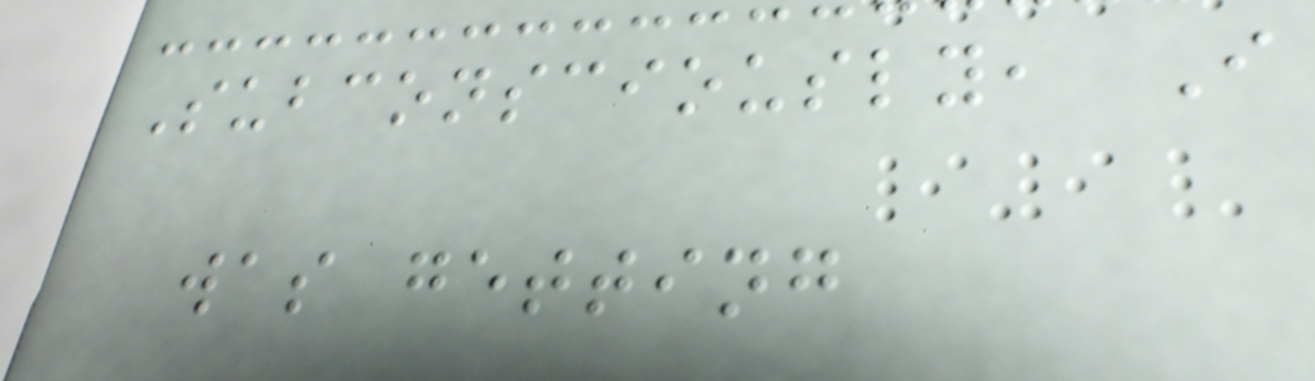Subconsciously, I
was getting
